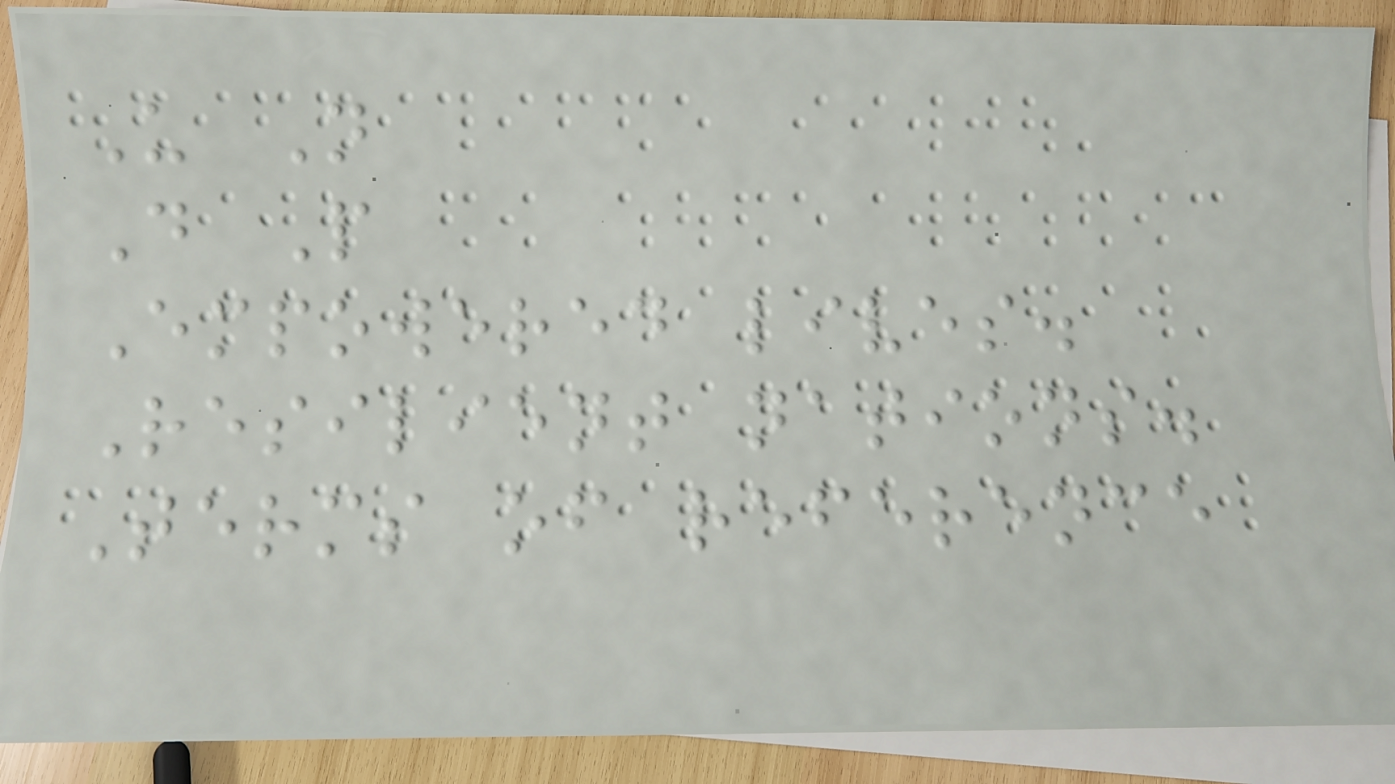U N
D P
Empowered lives.
Resilient nations.
Terms of reference
